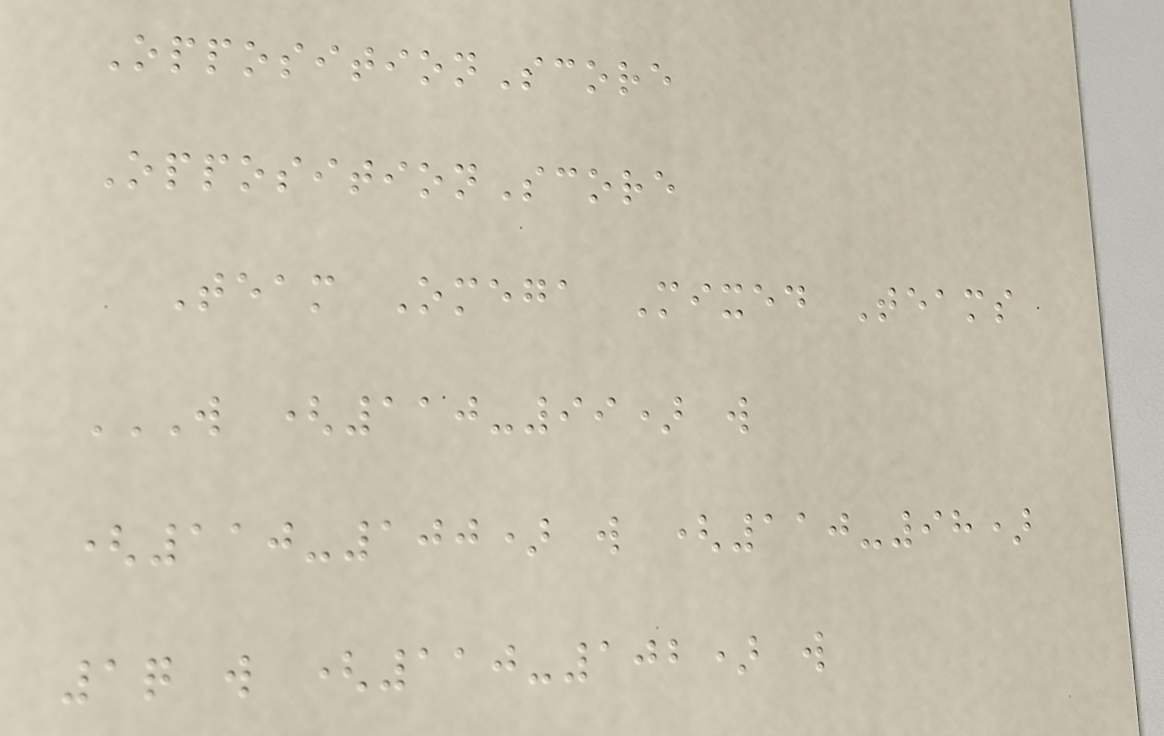OppositionScore
OppositionScore
Team Omega Mixed Teams
W (110-99) W
(110-100) W (110-98)
1Q W (110-102) W
